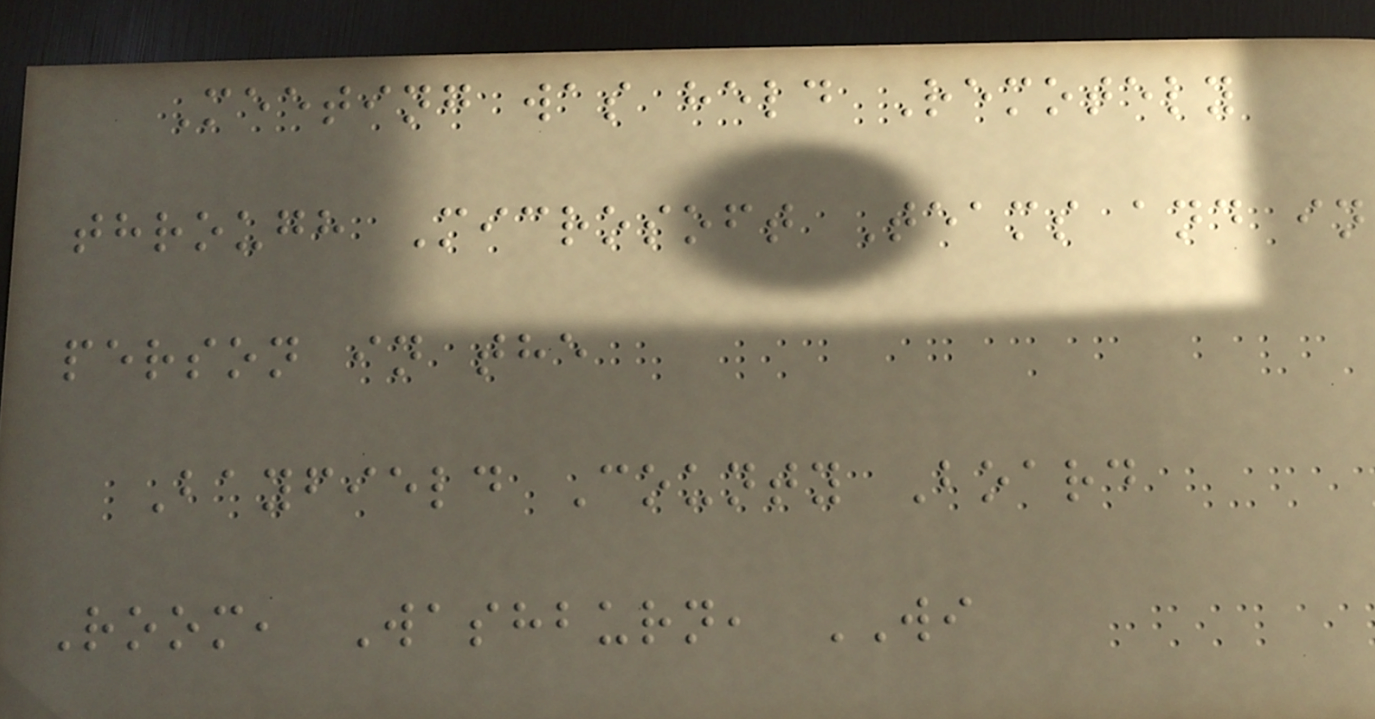Meeting was held Remotely
through Microsoft Teams and in
person in the
Bayfield County Board
Room, Washburn, WI
